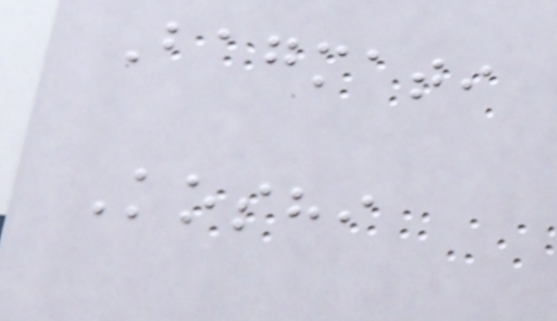Bagmati
Koshi
